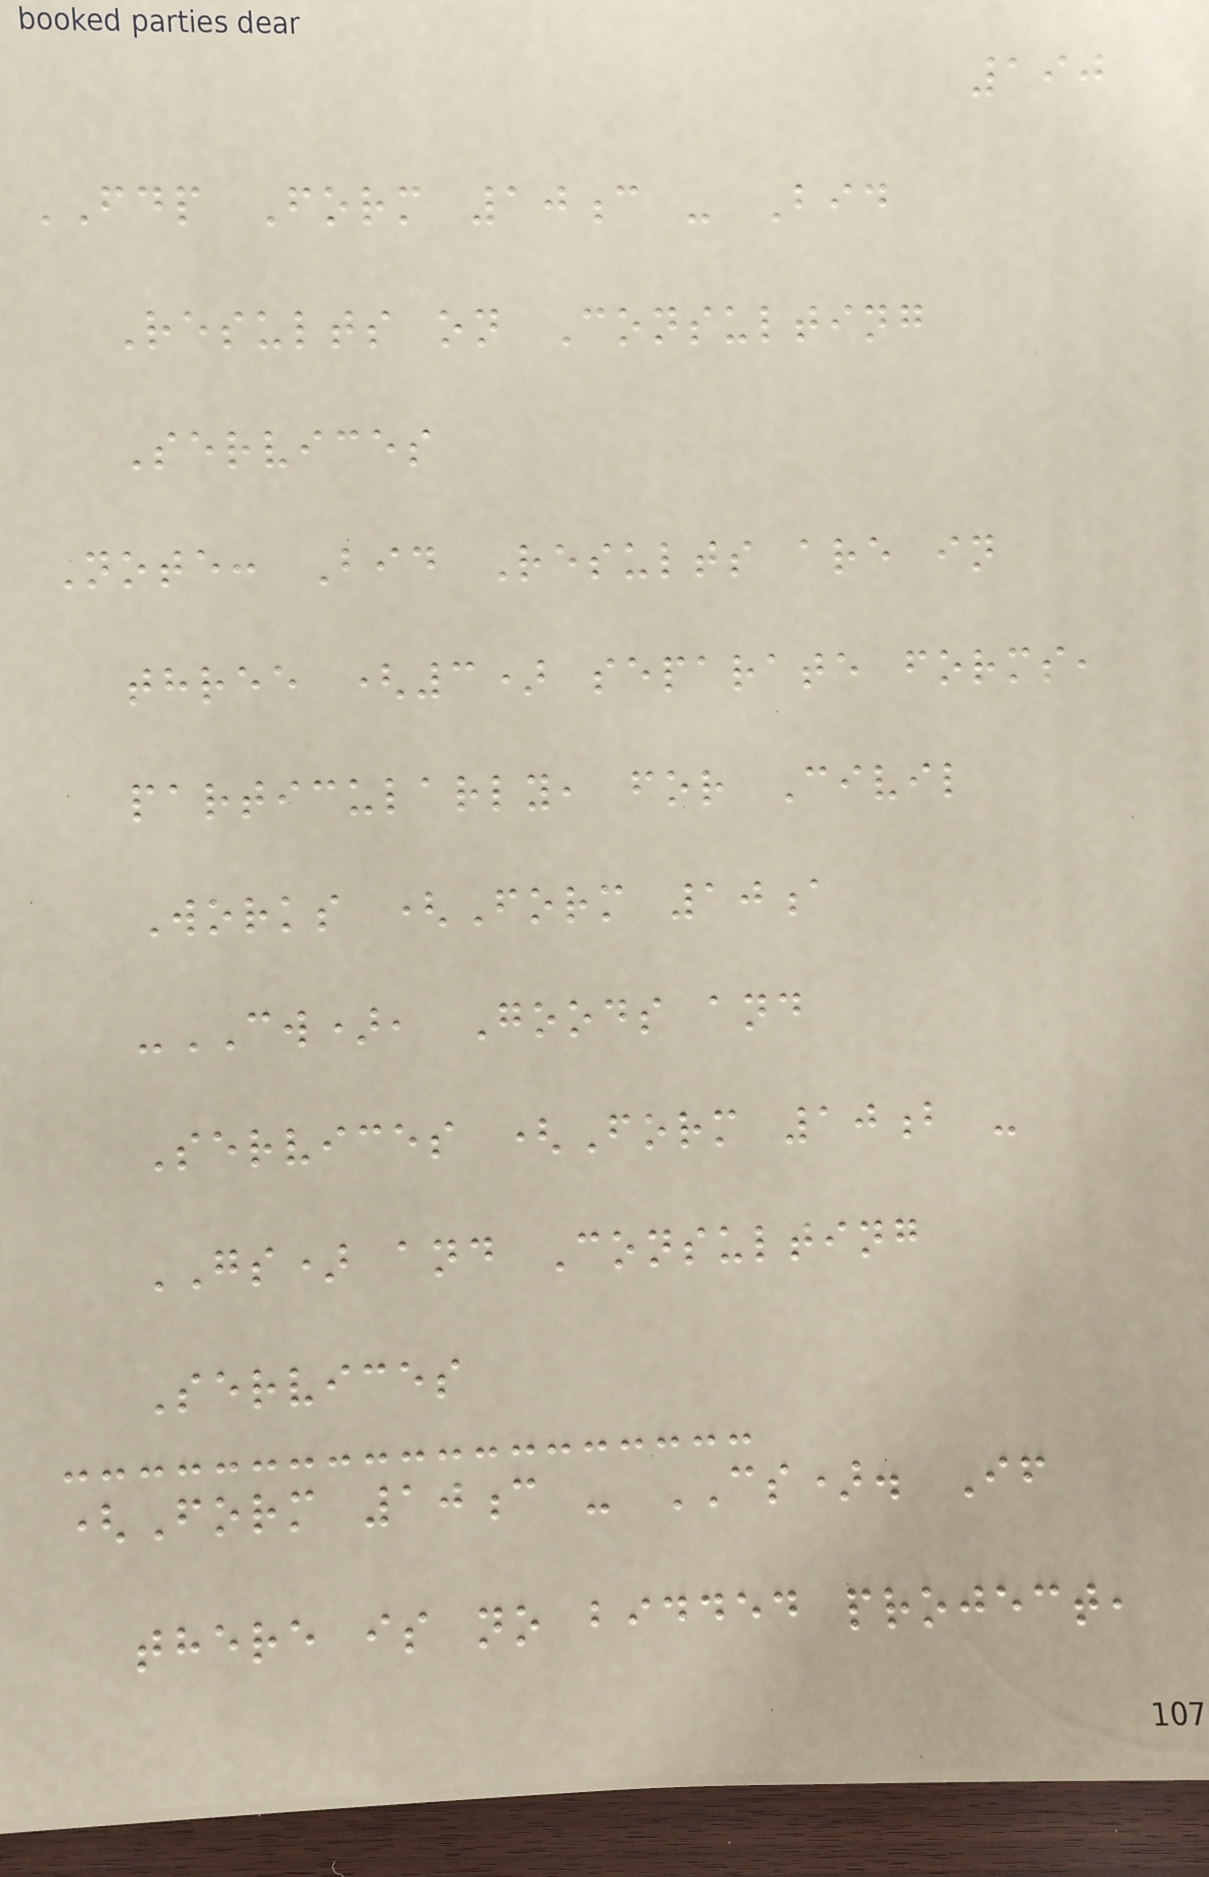190
FDP Form 10c - Bid
Results on Consulting
Services
Note: Bid Results are in
three (3) separate forms,
particularly, for Civil
Works (Form 10a
-CW), Goods and
Services (Form 10b -
GS) and Consulting
Services
(Form 10c - CS). If
there is no bidded project,
